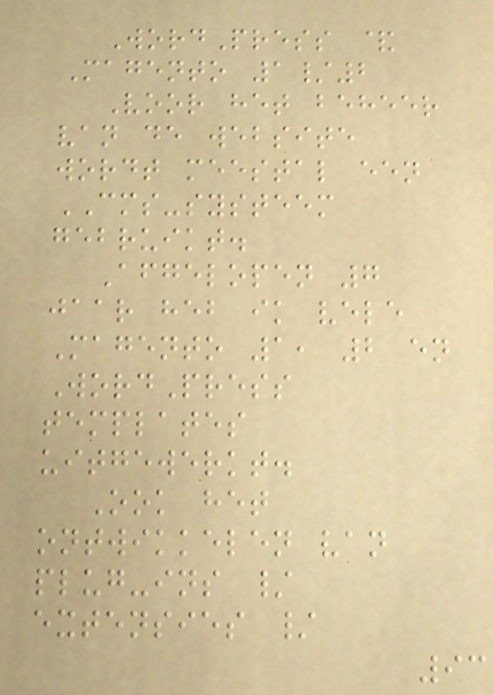WordPress &
Magento 1/2
Voor het beheer
van de website
wordt meestal een
CMS-systeem
gebruikt.
Afgelopen 7
jaar heb ik vele
Magento 1, 2 en
WordPress
templates
uitgewerkt.
Ook het
ontwikkelen van
plug-ins /
extensies /
93
